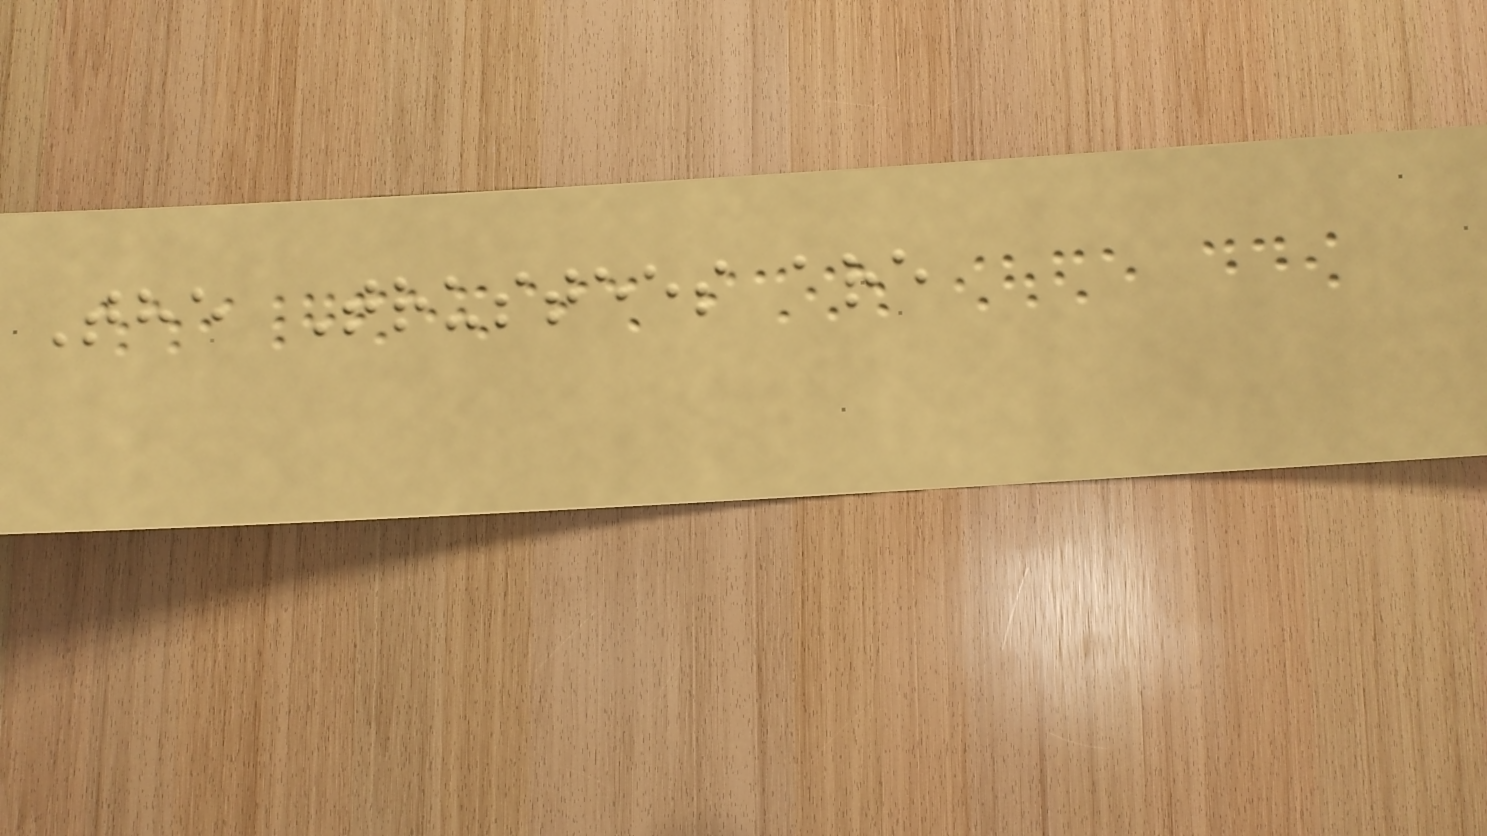The Trustees are
